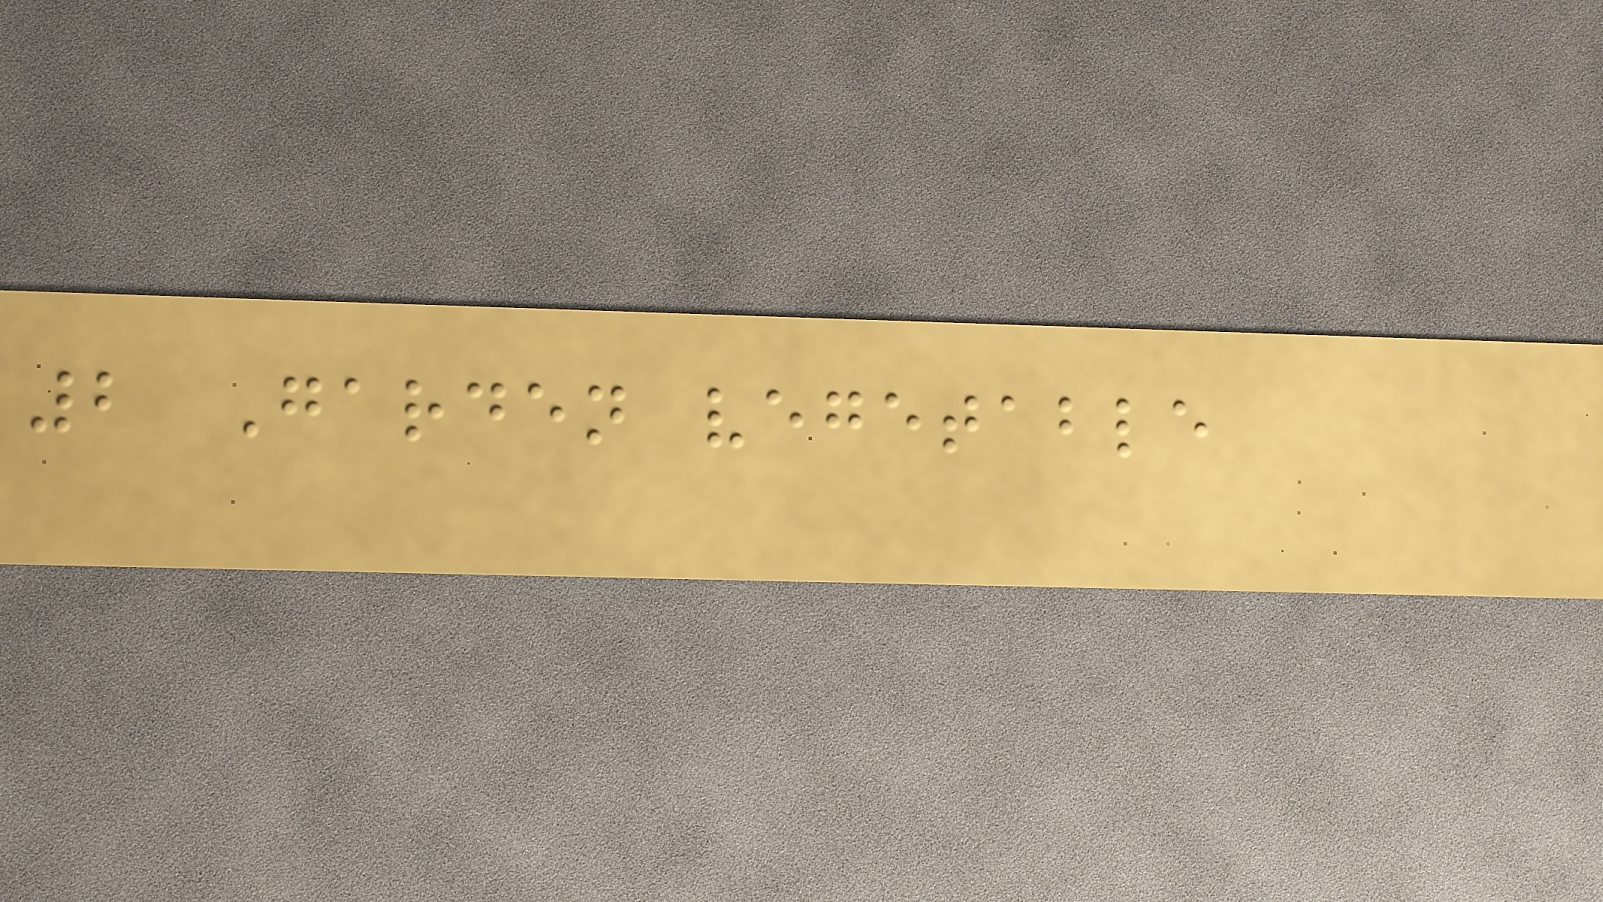2 Garden vegetable
